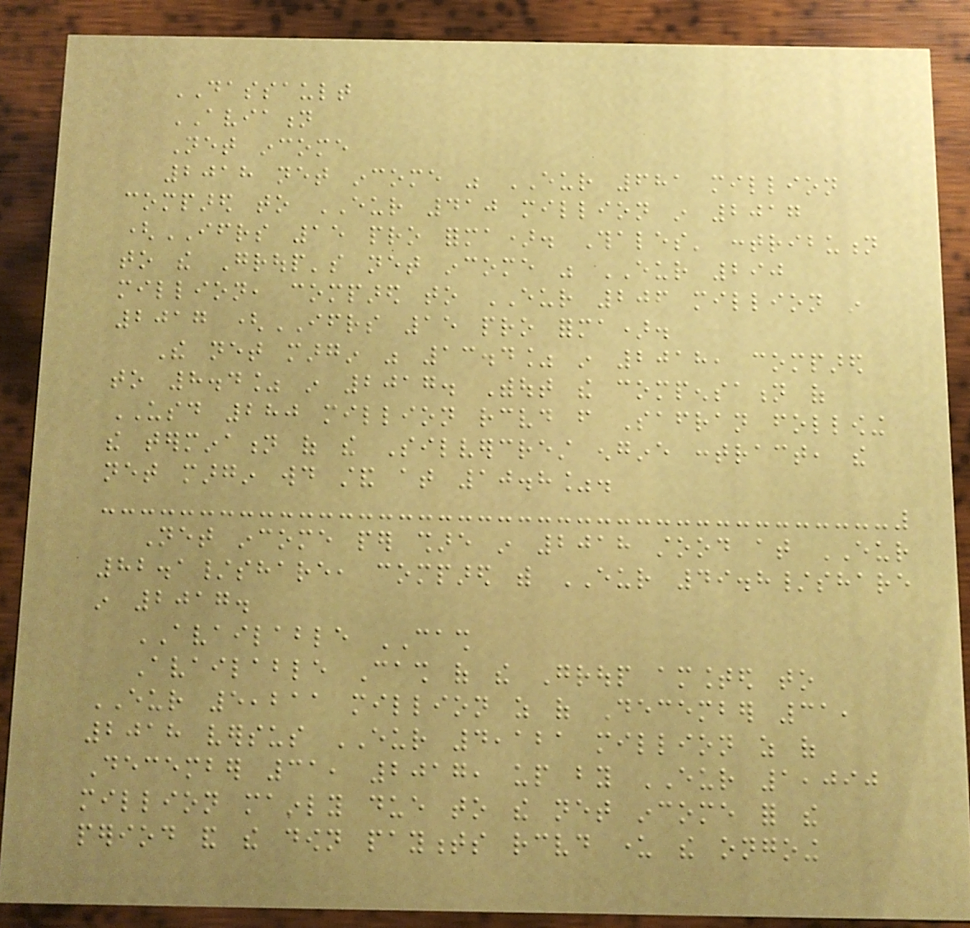DASSAULT
AVIATION
Net income
2018 net income was EUR 681 million
compared to EUR 410 million in 2017
(IFRS 15 pro forma). Thales' contribution
to the Group's net income was EUR 290
million, compared to EUR 206 million in
2017 (IFRS 15 pro forma).
The net margin was 13.4% in 2018, compared
to 8.4% in 2017. Without the compensation of
USD 280 million received from Safran following
the termination of the Silvercrest engine contract, the
net margin would stand at 10.8%.
Net income per share in 2018 stood at EUR
82.1/share, compared with EUR 49.8/share
in 2017.
AVAILABLE CASH
Available Cash of the Group amounted to
EUR 5,211 million as of December 31,
2018 versus EUR 4,121 million as of
December 31, 2017, up by EUR 1,090
million mainly due to the net income for the
period and the down payments received under the ongoing
